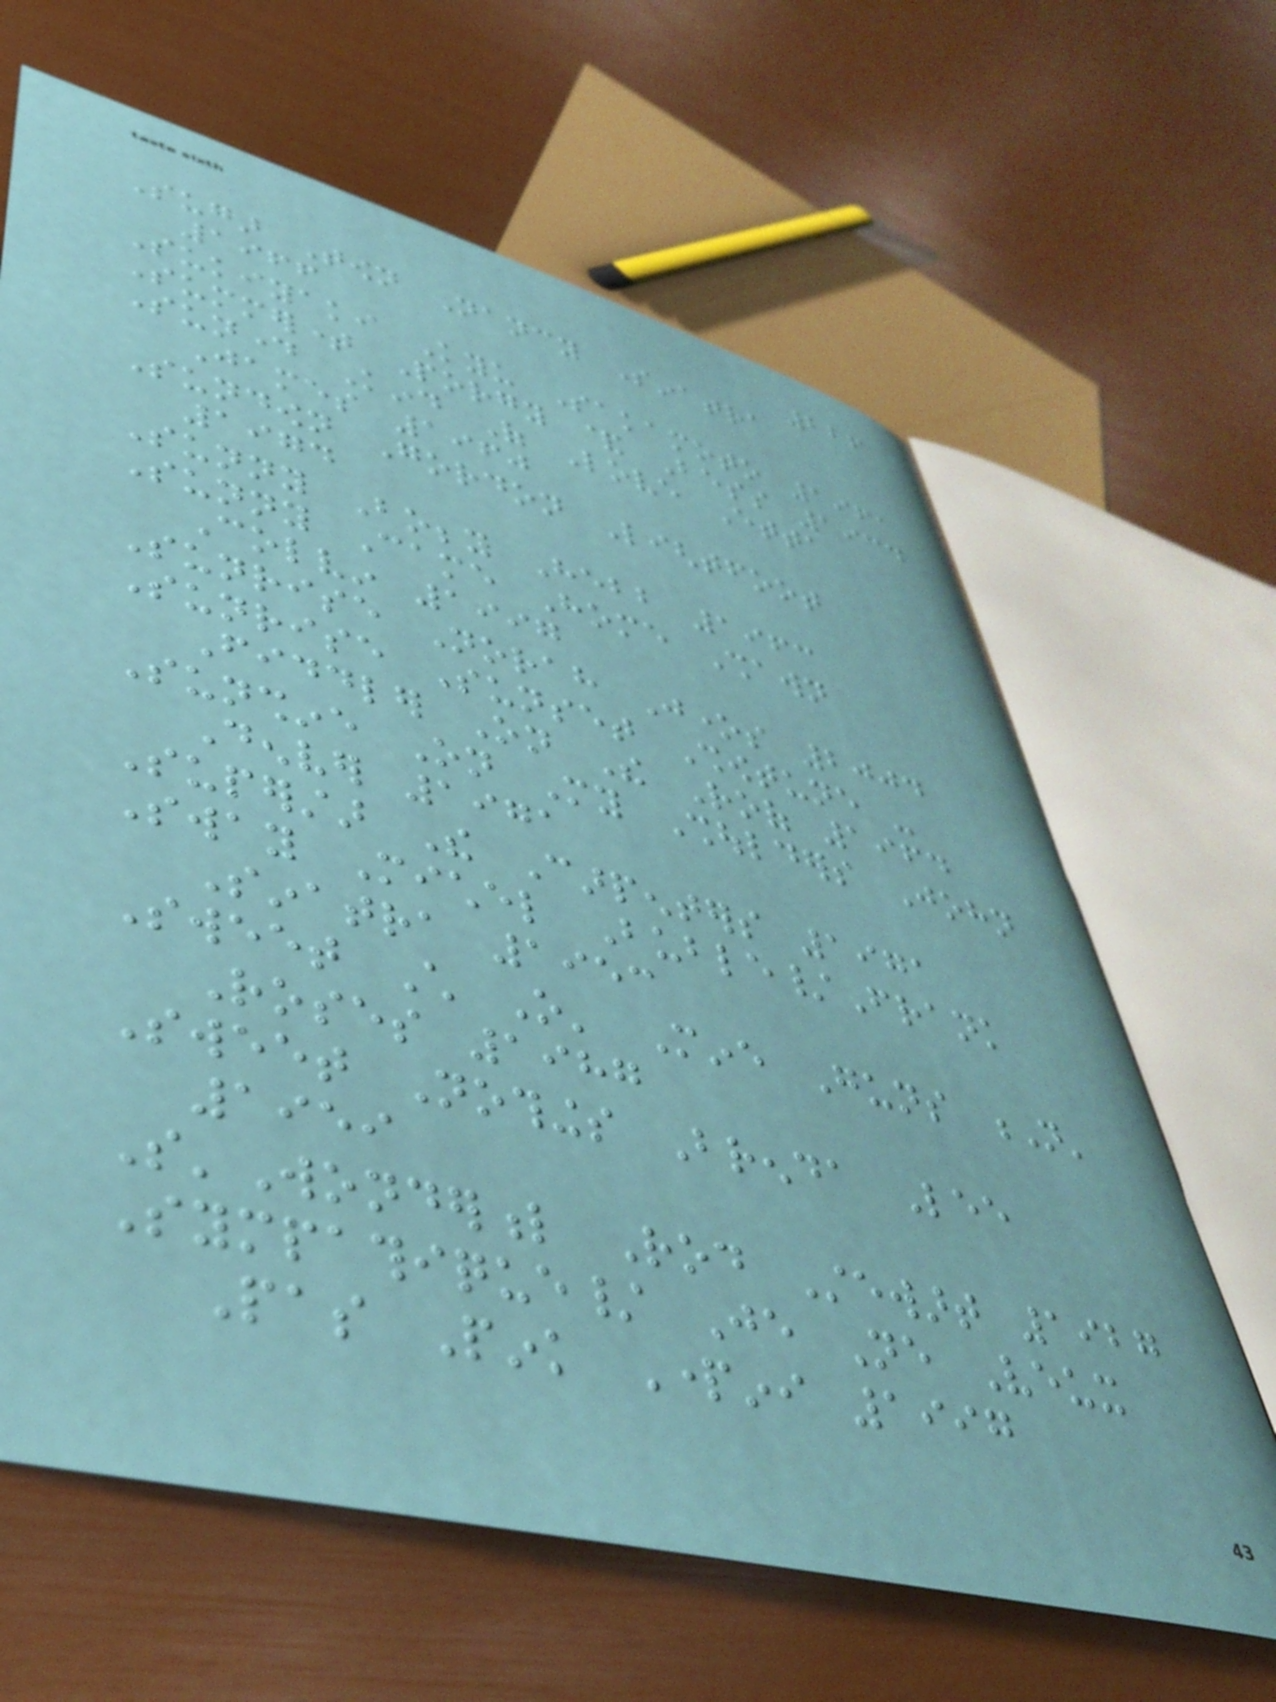226
Sugar Town Nancy Sinatra
1966
Sukiyaki Kyu Sakamoto 1961
Summertime Porgy & Bess 1934
Sunday Kind Of Love Etta
James 1960
Sundown Gordon Lightfoot
1974
Sunny Bobby Hebb 1963
Sunny Came Home Shawn
Colvin 1997
Sunrise Norah Jones 2004
Sunrise Sunset Showtune -
Fiddler On The Roof 1964
Sunshine On My Shoulders John
Denver 1971
Superstar The Carpenters 1971
Sway Michel Buble/Frank
Sinatra 1953
Sweet Child O' Mine Guns N'
Roses 1987
Sweet Nothings Brenda Lee
1959
S'Wonderful Rod Stewart 1927
Sympathique/ Je Ne Veux
Pas Pink Partini 1997
